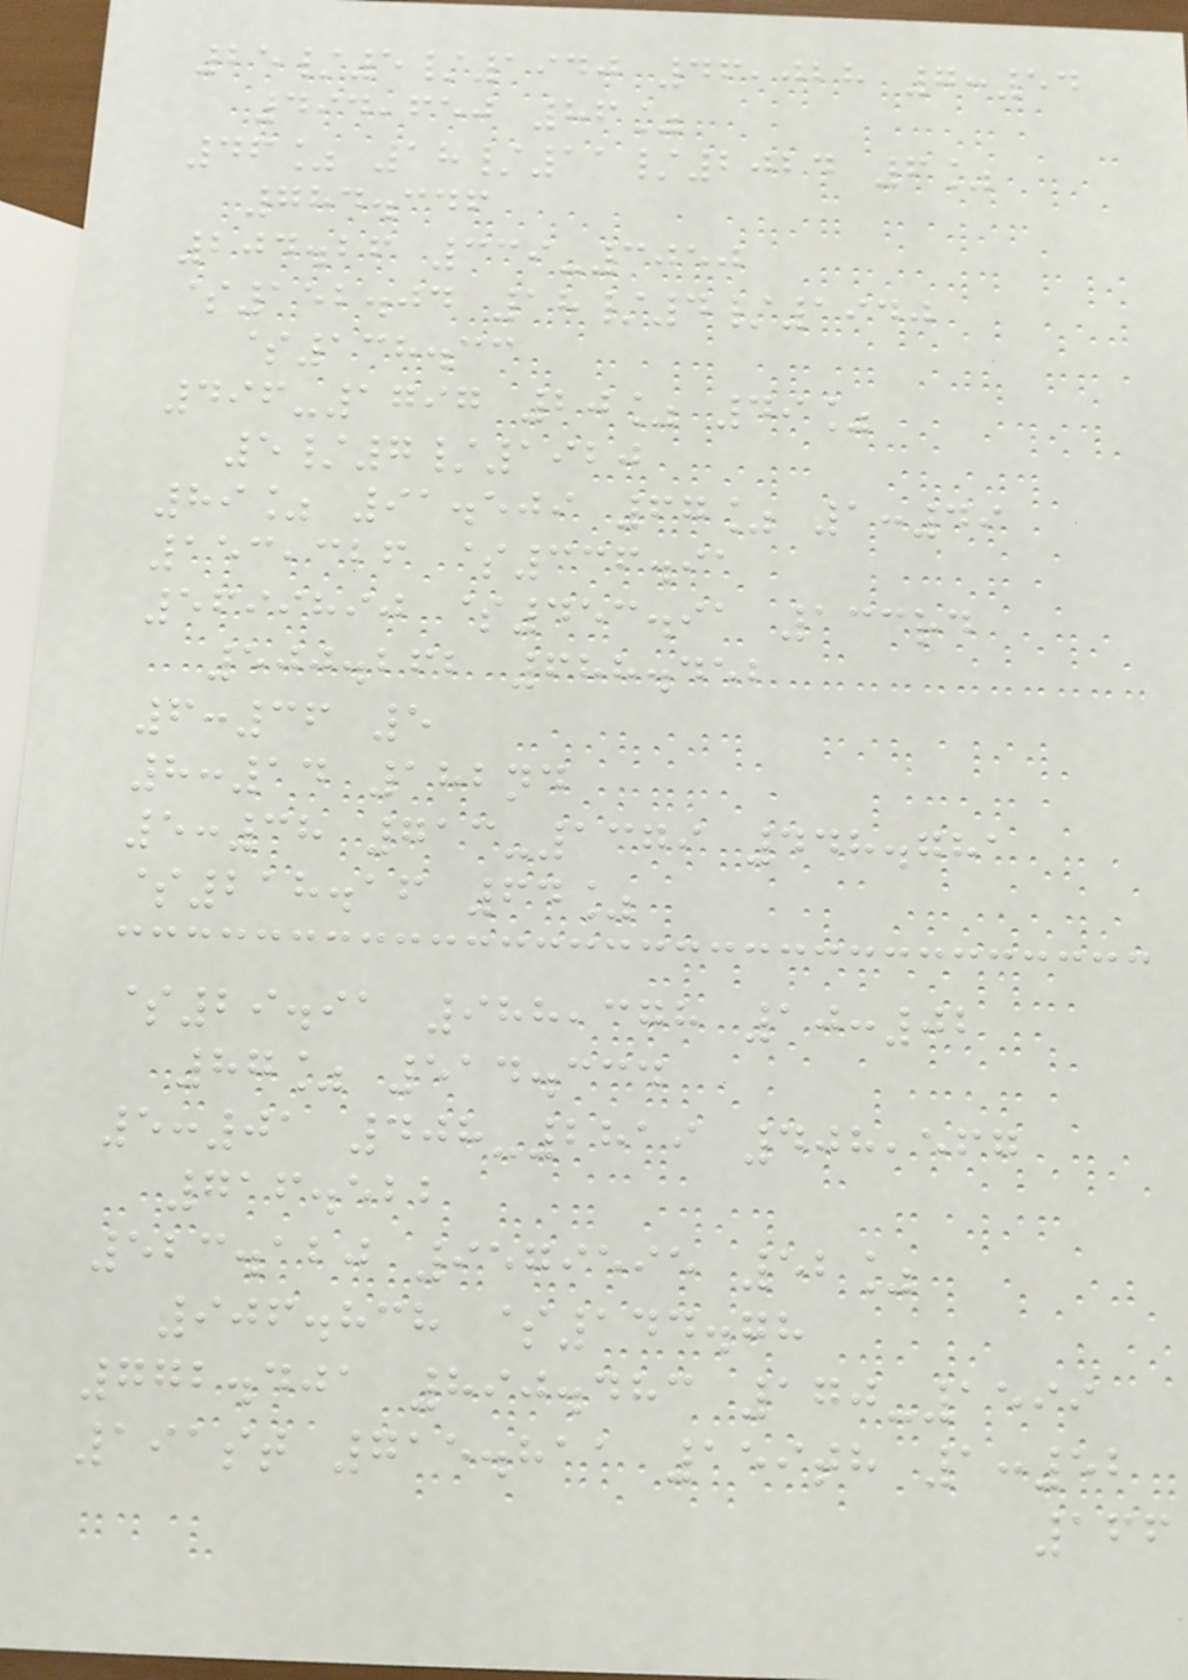25/5/1940 46,028 7:54
494,650 86%
46% 18/11/2024 6%
784.346
204.26 339-3050
$152.04 18/4/1940
$138.33
496-1797 20% 49%
5/7/1920
89% 91.509 67% 1:49
153,326 $336.91
5699890 $453.91 133rd
500.262 688.452
6:36 5
8:14 182nd
5:38 713-1379 448.781
$218.16 64%
$29.91 988,378 10:02
87% 514.334
5:01 408-2819 408,567
716.522
523.120 9579595 52%
906.838 $144.78
772.401 890.483 170-1599
191st 715.811 159th 1:52
166
